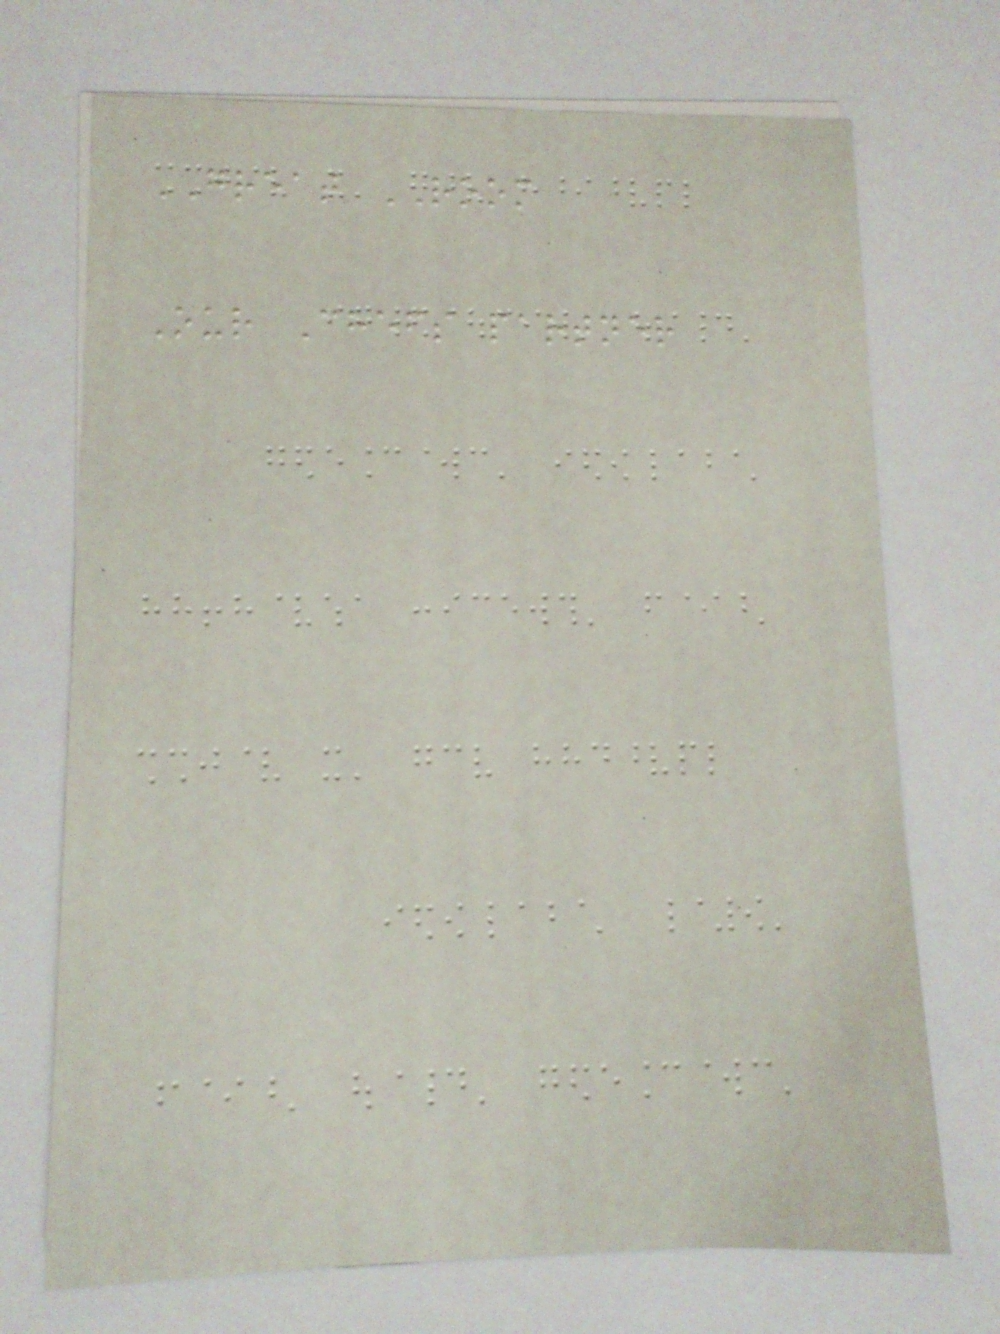GREAT ROOM
Our Chefs partner
